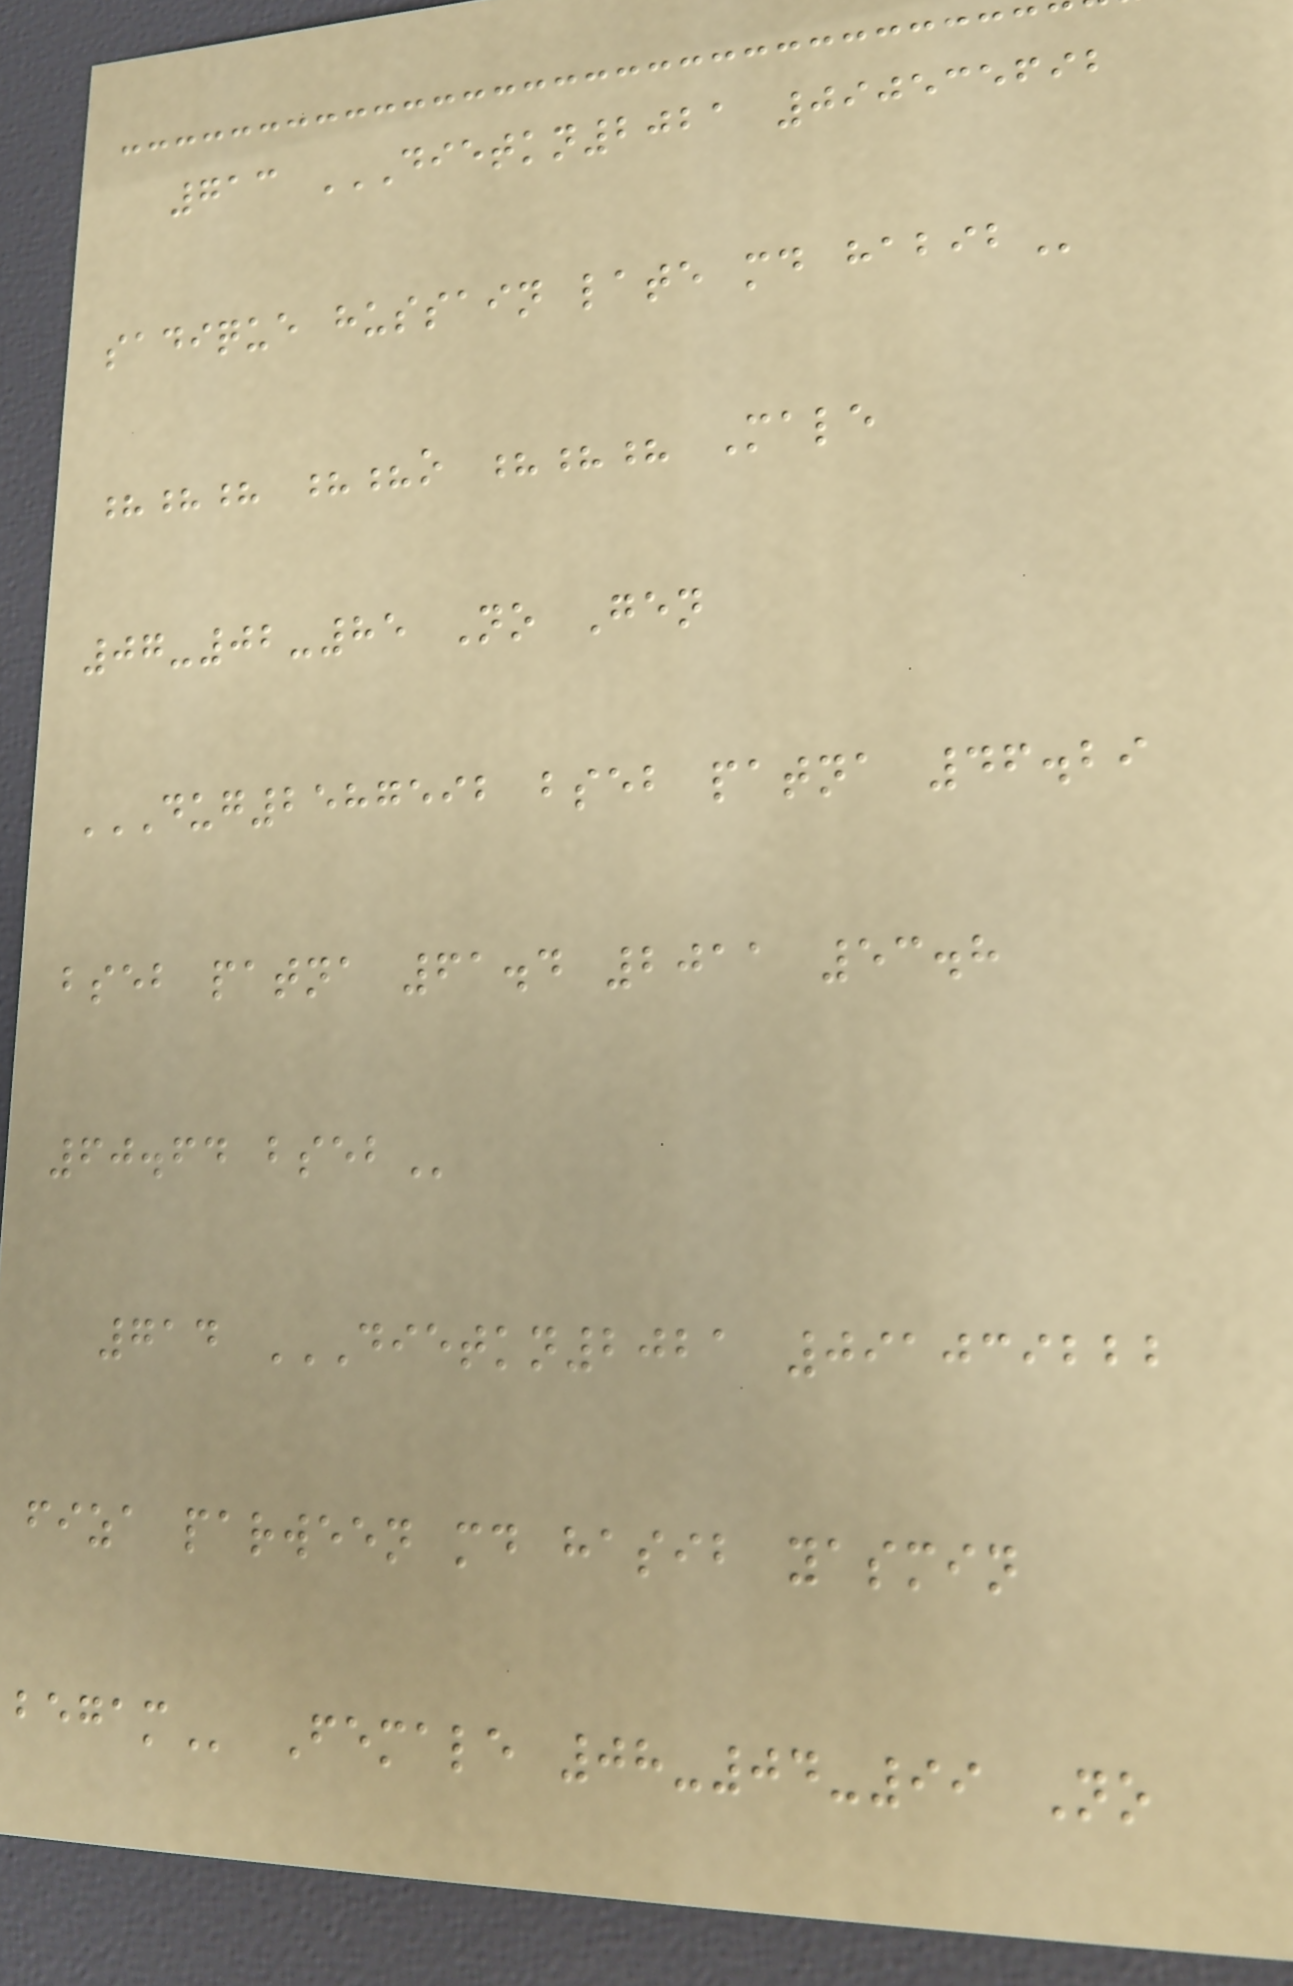713 DIETKN2021 090535692
SADIQUE HUSSAIN LATE MD HABIB
??? ??o ??? Male
07-02-85 No Gen
DUG2587592 BSEB PATNA 46.29
BSEB PATNA 61.4 2011 53.8
60.64 BSEB
714 DIETKN2021 091039222
FIZA PARWEEN MD HASIB YASMIN
BEGAM Female 08-04-99 No
